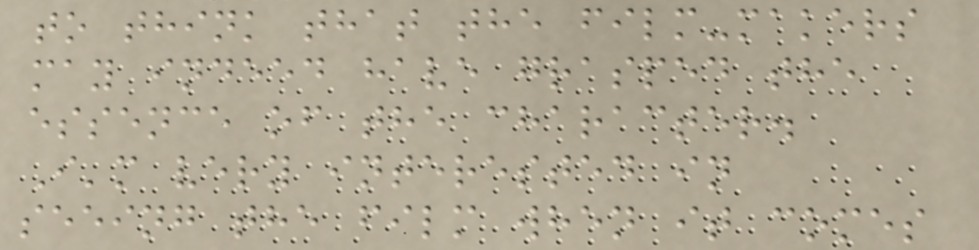to think that the film-makers
may indeed have grasped the
essence of the character.
I'm very interested in
seeing the film when it comes
